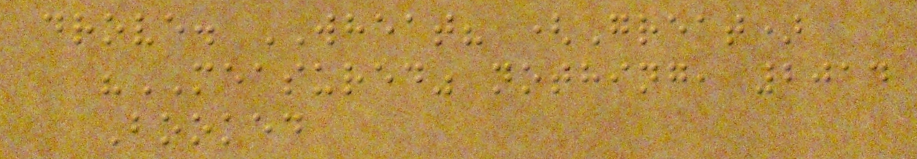drove. WHEAT? (Great)
"MEASURED" nothing, 2014
Booked
